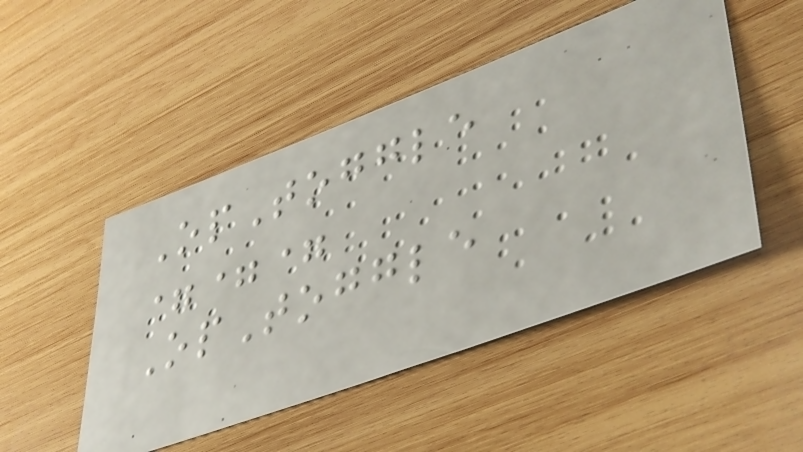OpToggle
===
OpToggle
